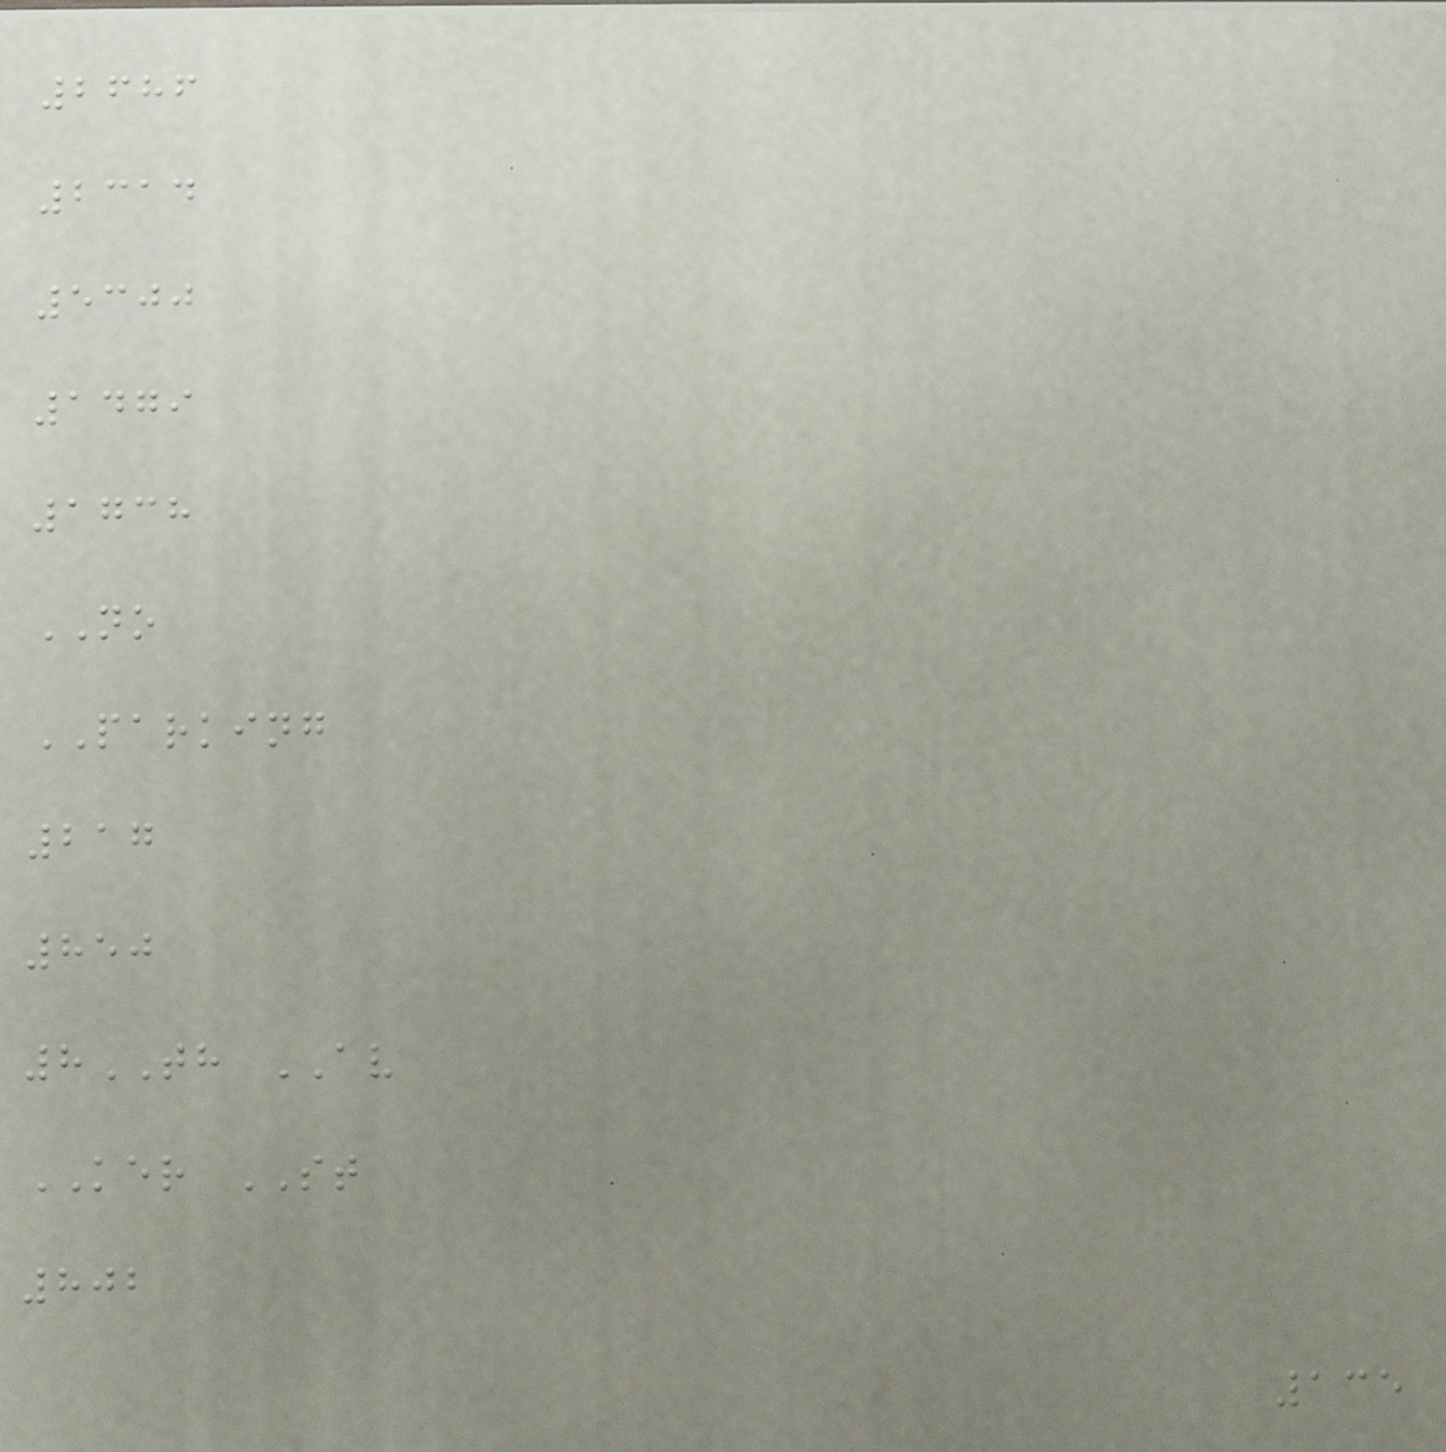2686
2314
5300
1479
1738
NO
PARKING
217
850
8TH AV
KER ST
802
135
